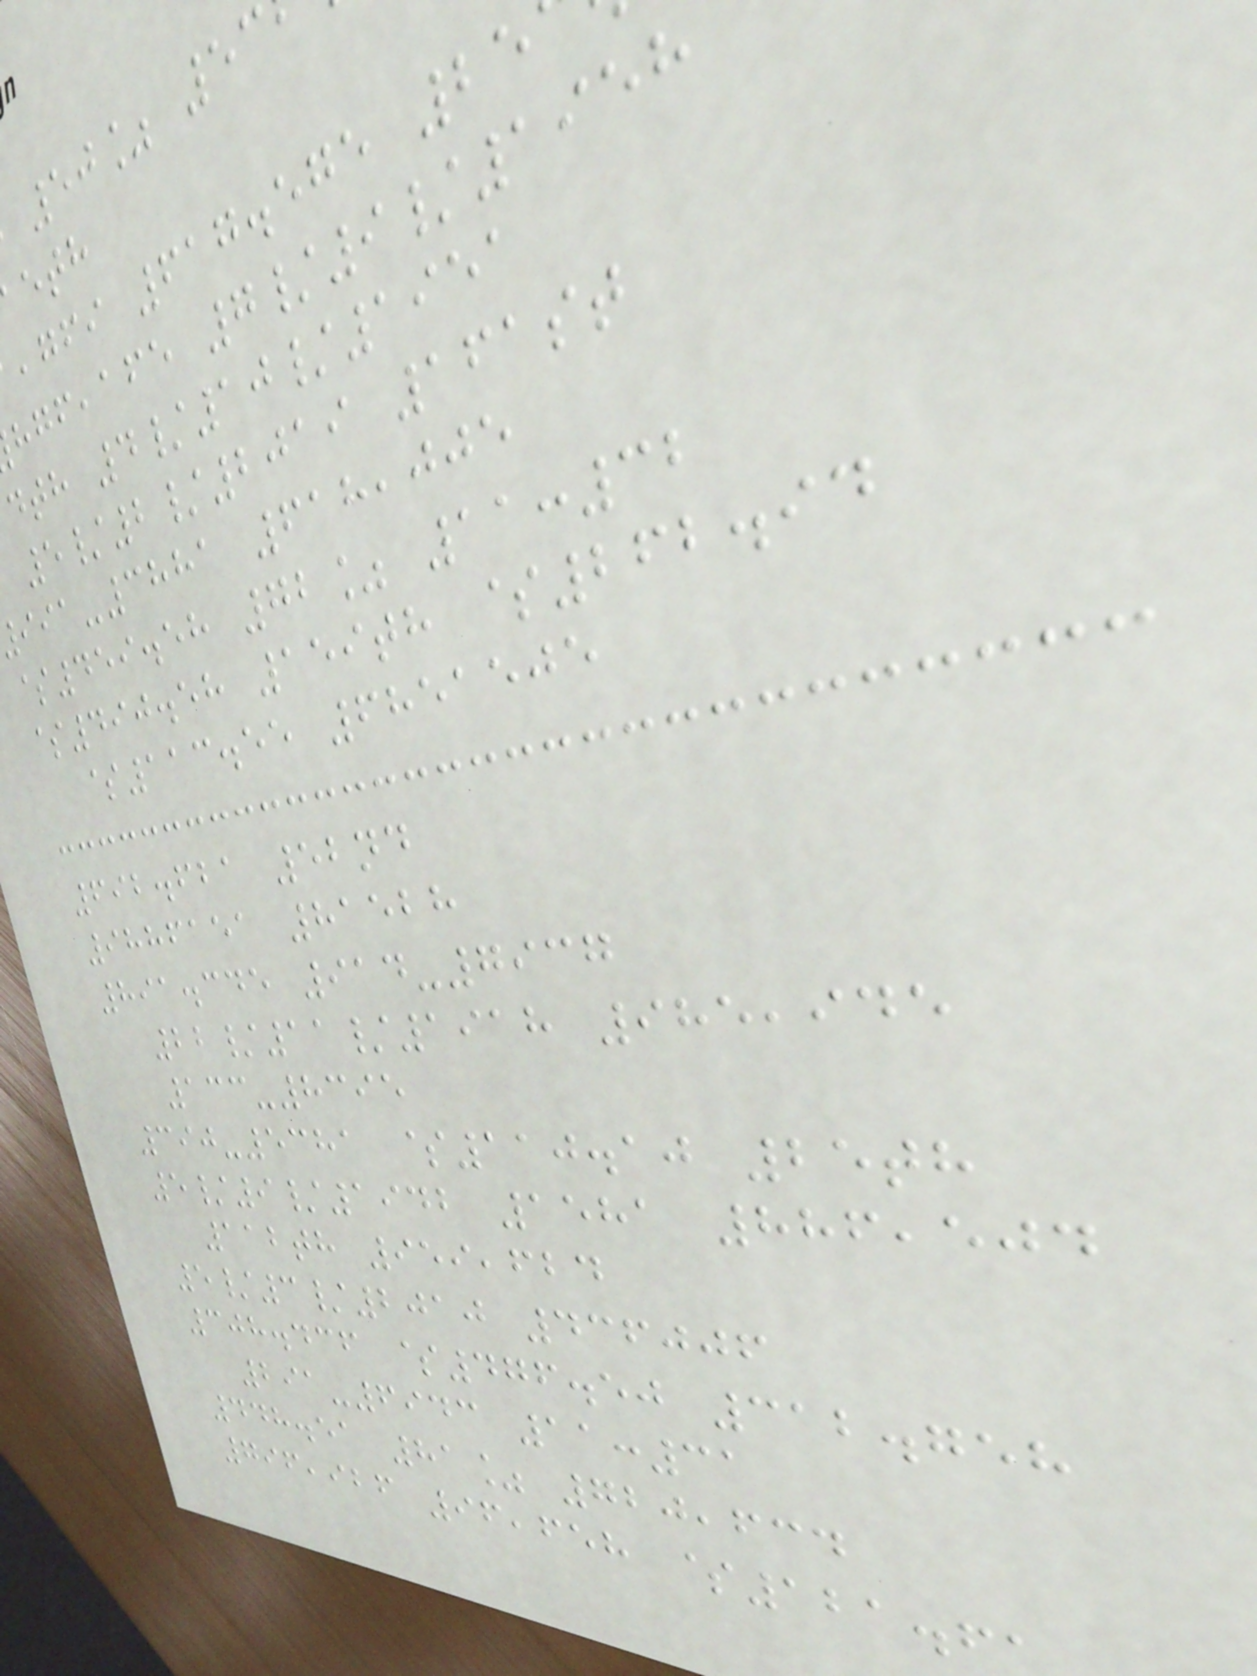50% 53
,gfi 617.575 25
,afe 7/9/1958
dth 4/10/1951
5/2/2019 161st
-3881 618,005
$459.58 72% 11:32
$490.58 159th $262.94
$113.55 6851505
692.621 52nd
9886151 81528
891.345 914-7937
22/11/1918 985,945
133-8395
390-5381 $110.10 25th
5/9/1942 1581 886,504
112th 959,624
5/3/2010 436006
308.436 $476.50 312.758
291-6943 11:31
448.51 81% 720,634
796,926 96,658 $121.6
